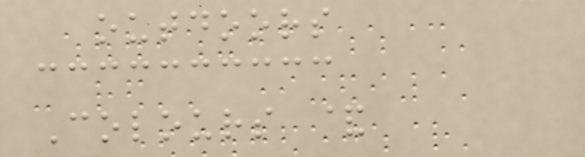outdoors
Colours &
